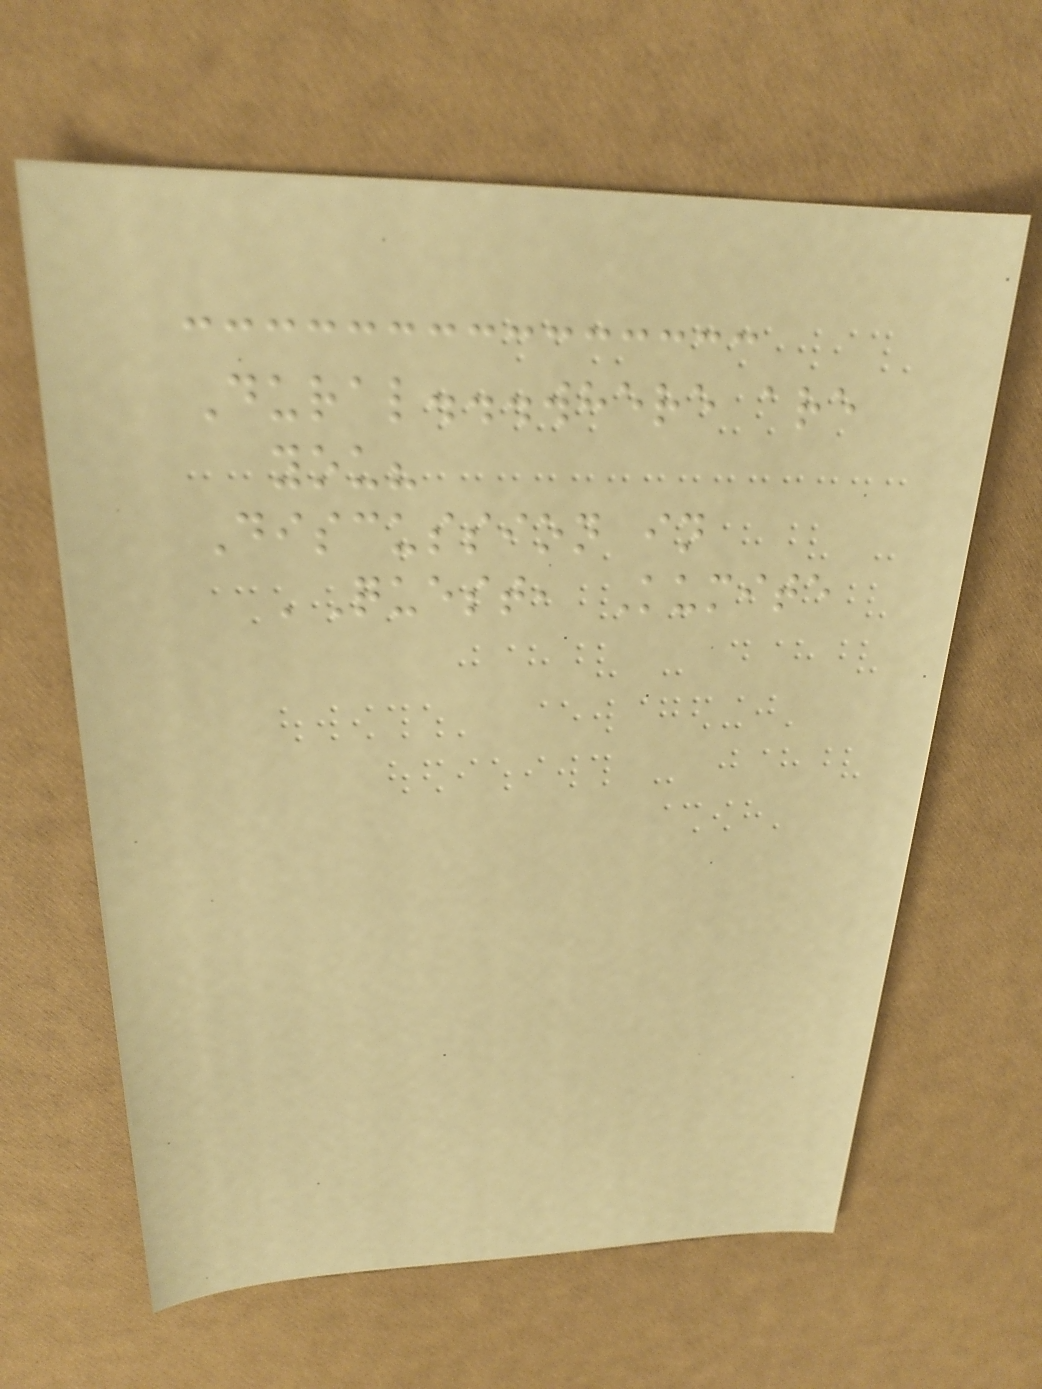Dural...where are
you?
Discussion in
'Quest, Kumite
